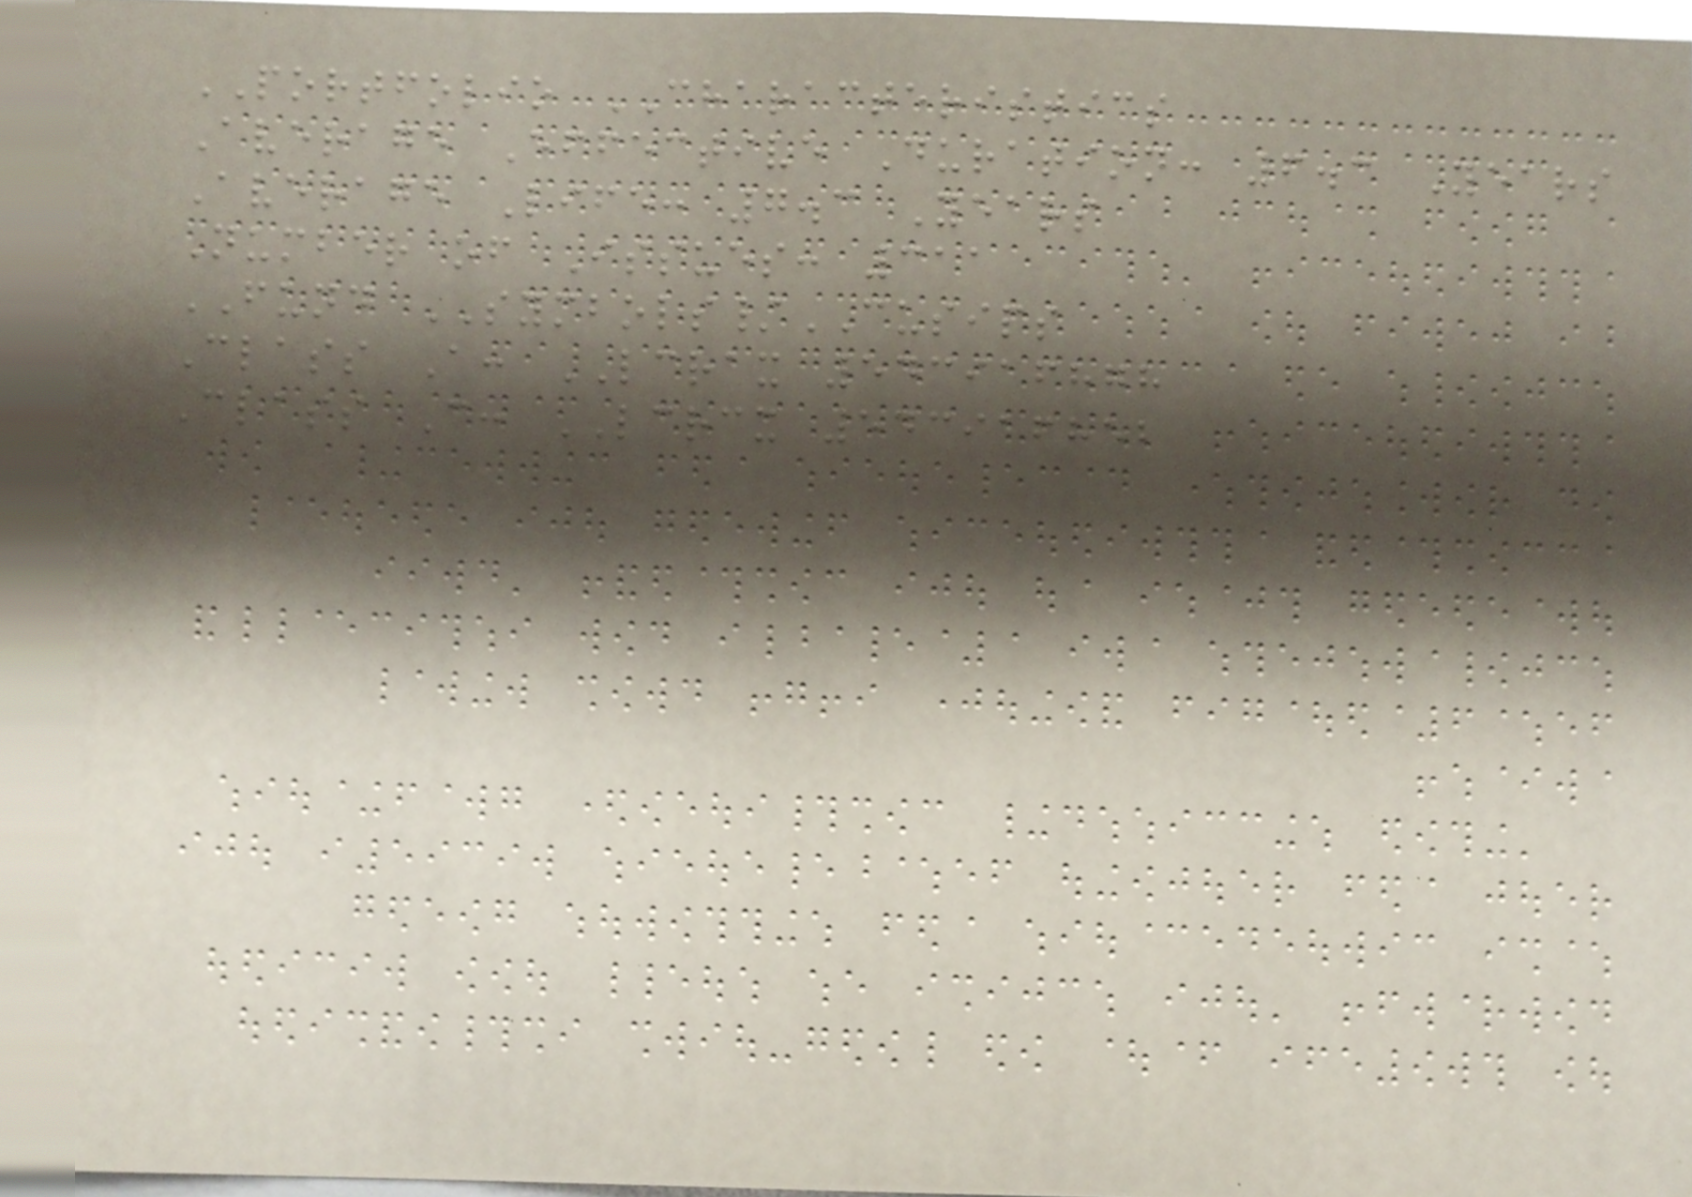PORTFOLIO CHARACTERISTICS
Average Effective Duration: 6.3 Years
Average Life: 7.3 Years
Number of Issues: 311
FUND SYMBOLS/CUSIPS
Class A: LCRAX 543916878
Class C: LCRCX 543916852
